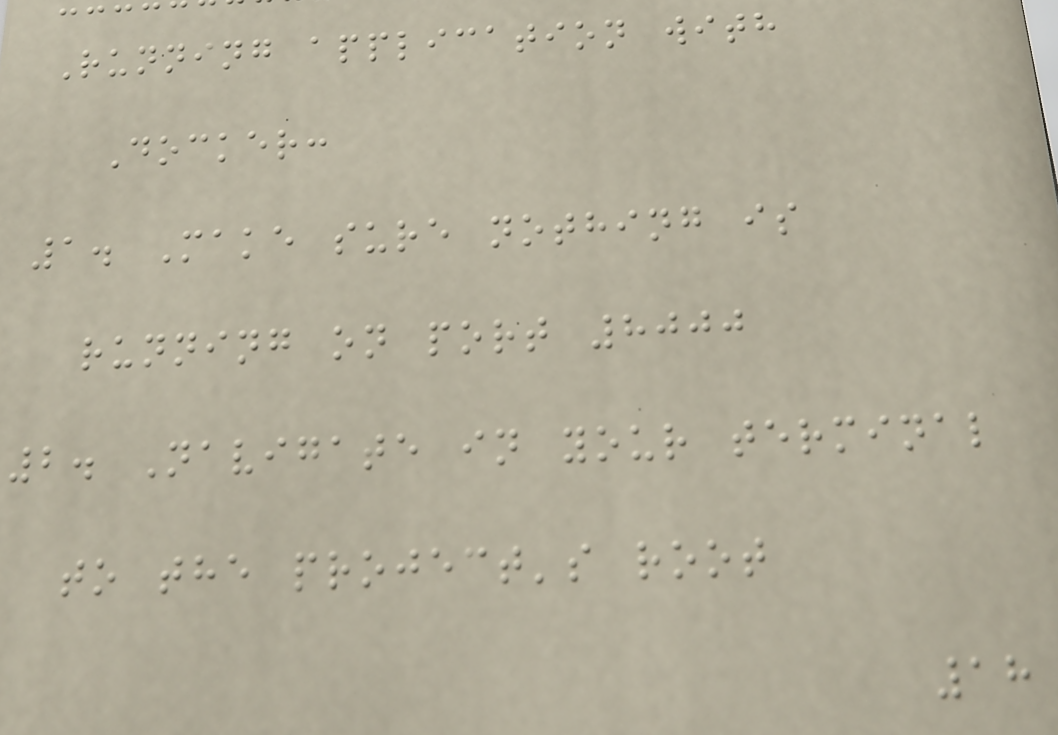Running application with
Docker:
1. Make sure nothing is
running on port 8000
2. Navigate in your terminal
to the project's root
18
